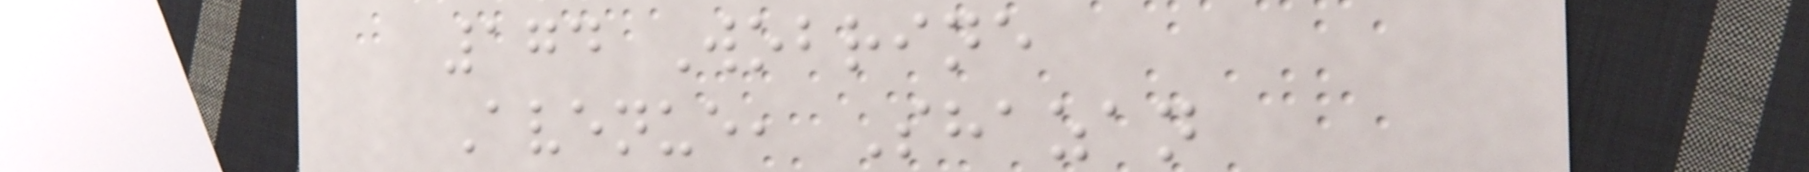174 Wobrine
Avenue, Shazan
